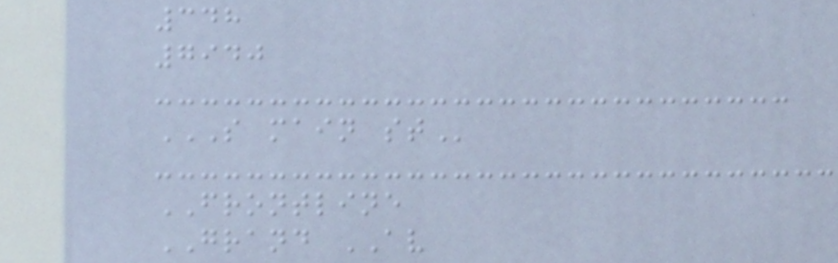348
7940
S MAIN ST
FRONTLINE
GRAND AV
